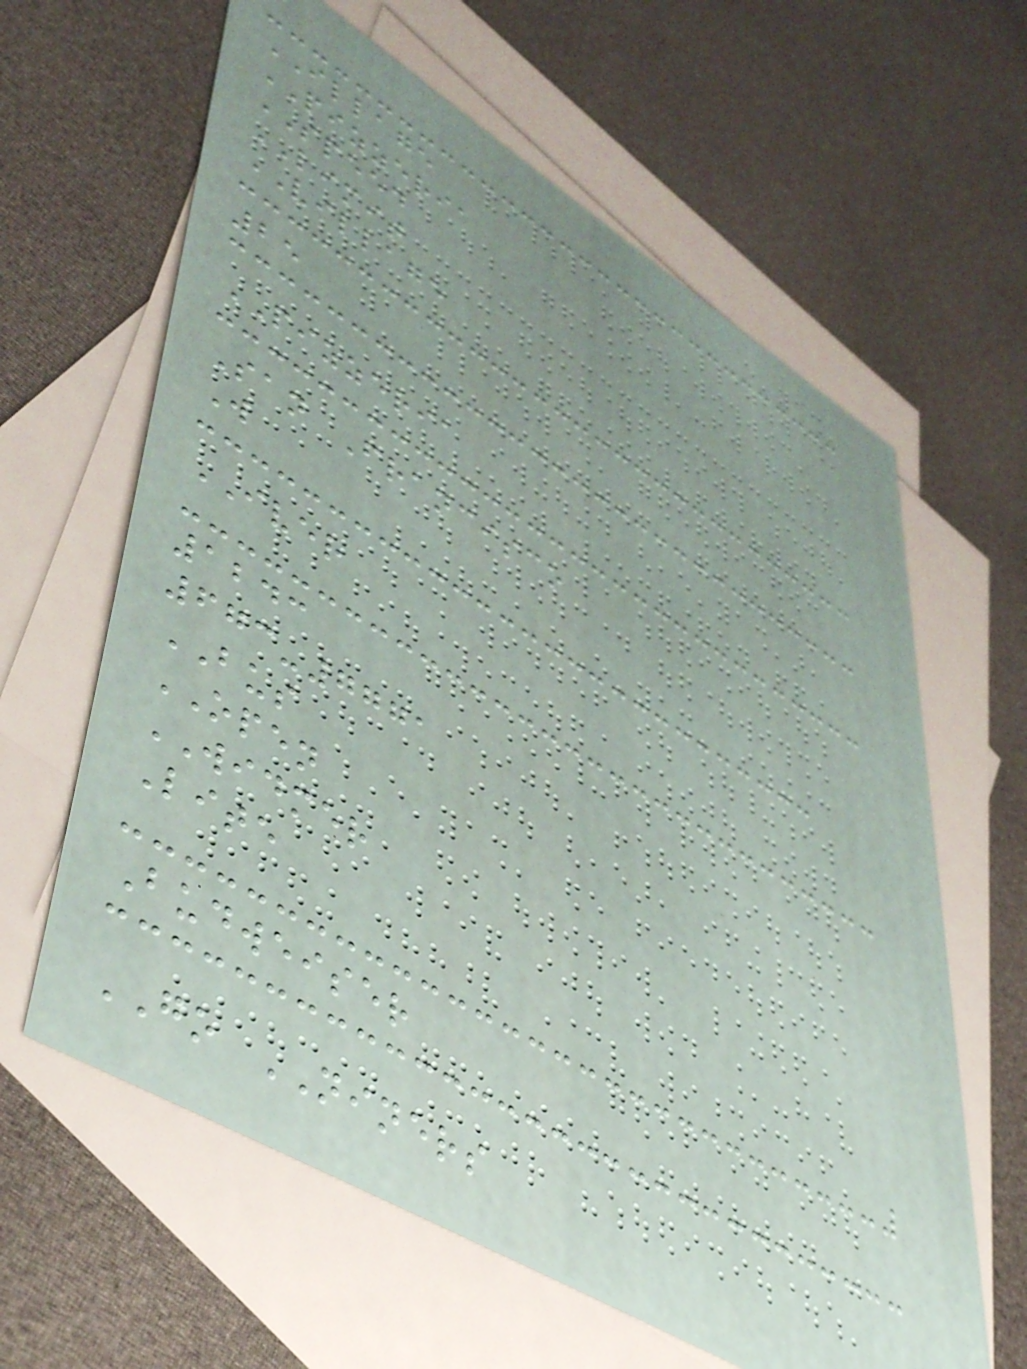ILLAGE
PIZZERIA
SPEED
LIMIT
VILLAGE
25
PIZZERIA
San Francisco
W
IVER
1243
673-7771
BUS
OPEN
WIDMER
Lite
Budweiser
GO NINERS
